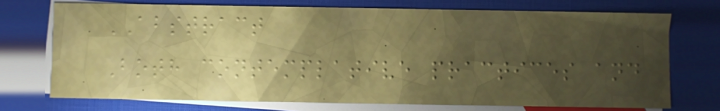ABSTRACT
Both contemplative practices and
